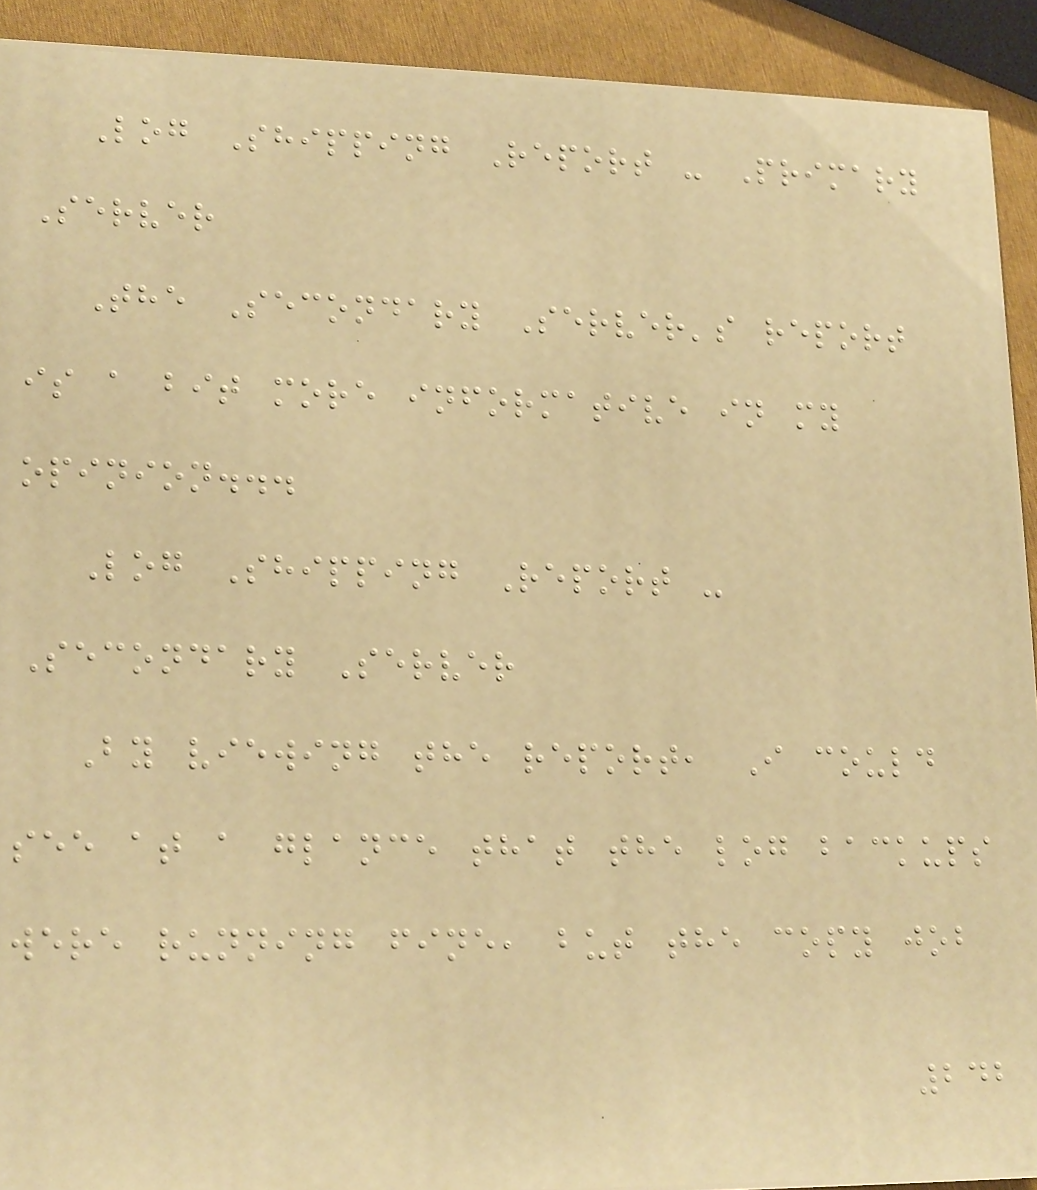Log Shipping Report - Primary
Server
The Secondary Server's report
is a bit more informative in my
opinion...
Log Shipping Report -
Secondary Server
By viewing the report, I could
see at a glance that the log backups
were running fine, but the copy job
242
